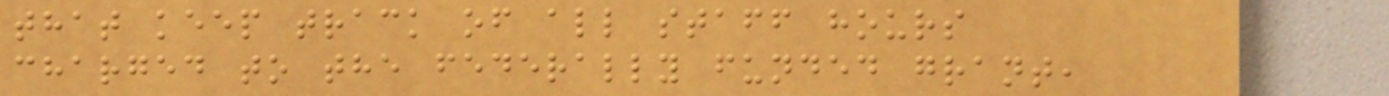that keep track of all staff hours
charged to the federally funded grant,
